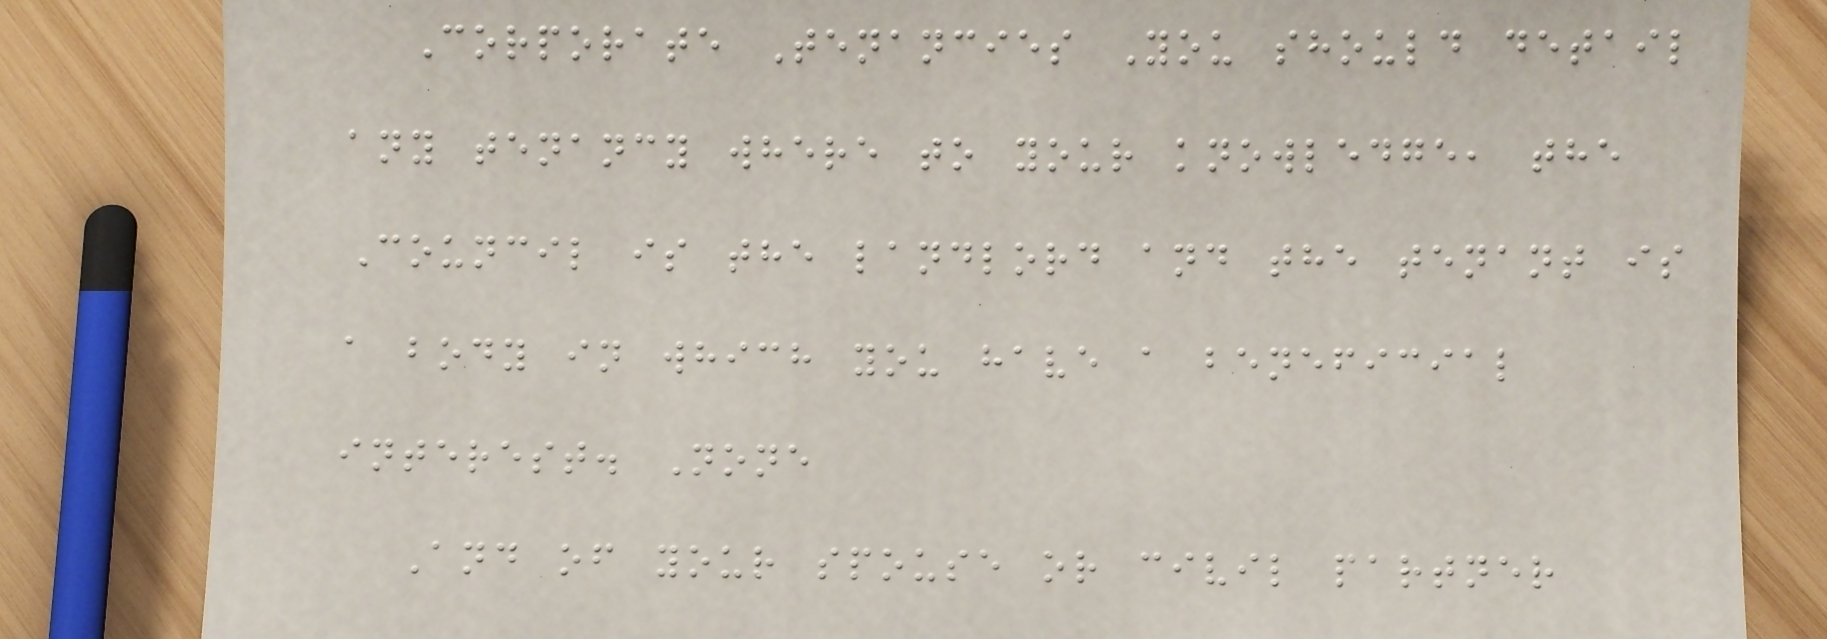Corporate Tenancies You should detail
any tenancy where to your knowledge, the
Council is the landlord and the tenant is
a body in which you have a beneficial
interest. None
And of your spouse or civil partner
